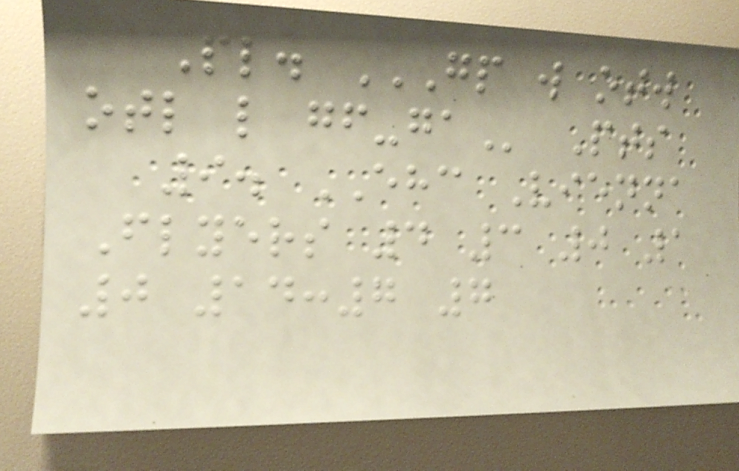Pl. GP W OTW
OTL L GF-GA Pts
9. EHC Vienna
Flyers 4 3 0 1
0 14:7 7
